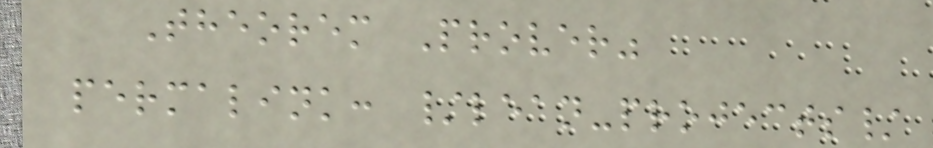Theorem Prover"
permalink: /lean-projects/
